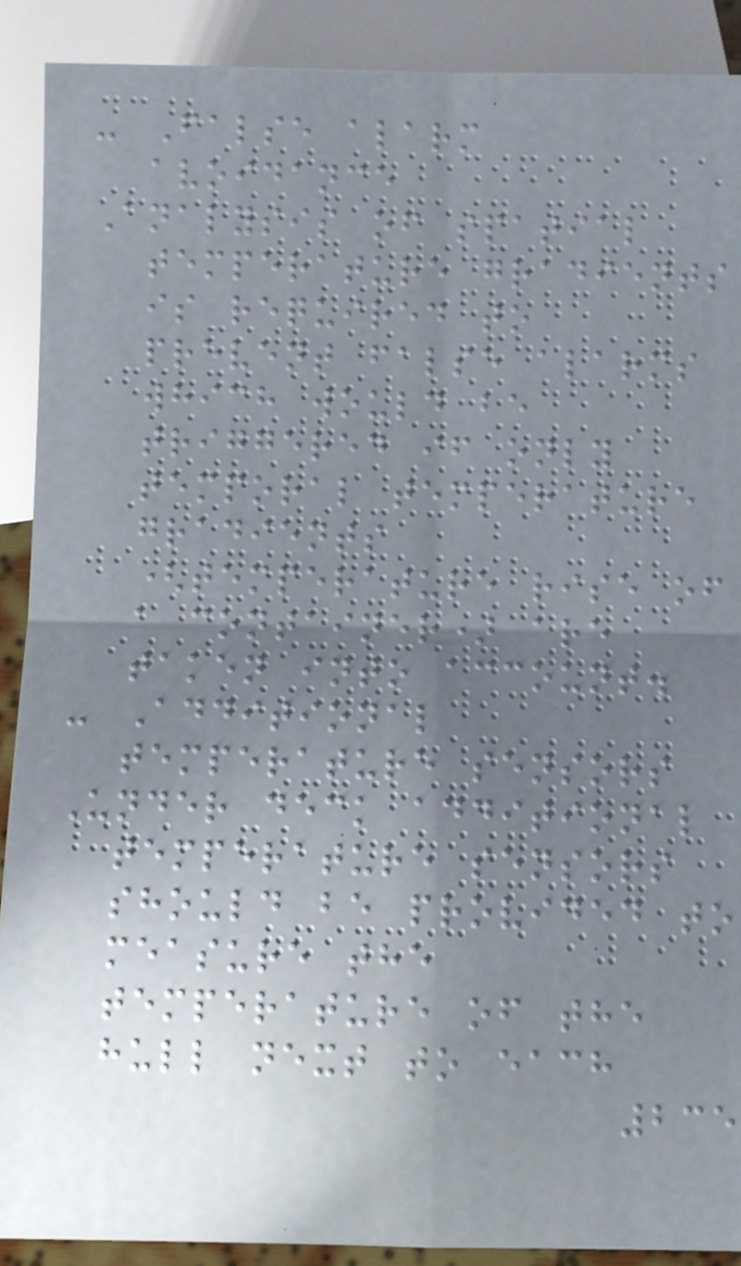- False alarm
avoidance
Analysis of spatial
temperature gradients
is required to
prevent false alarms
which would be
triggered if only
temporal temperature
gradients
(temperature rise of
a container) are
taken into account.
- Additional
temperature sensors
Under deck additional
temperature sensors
should be provided to
measure the
temperature of the
hull next to each
235
